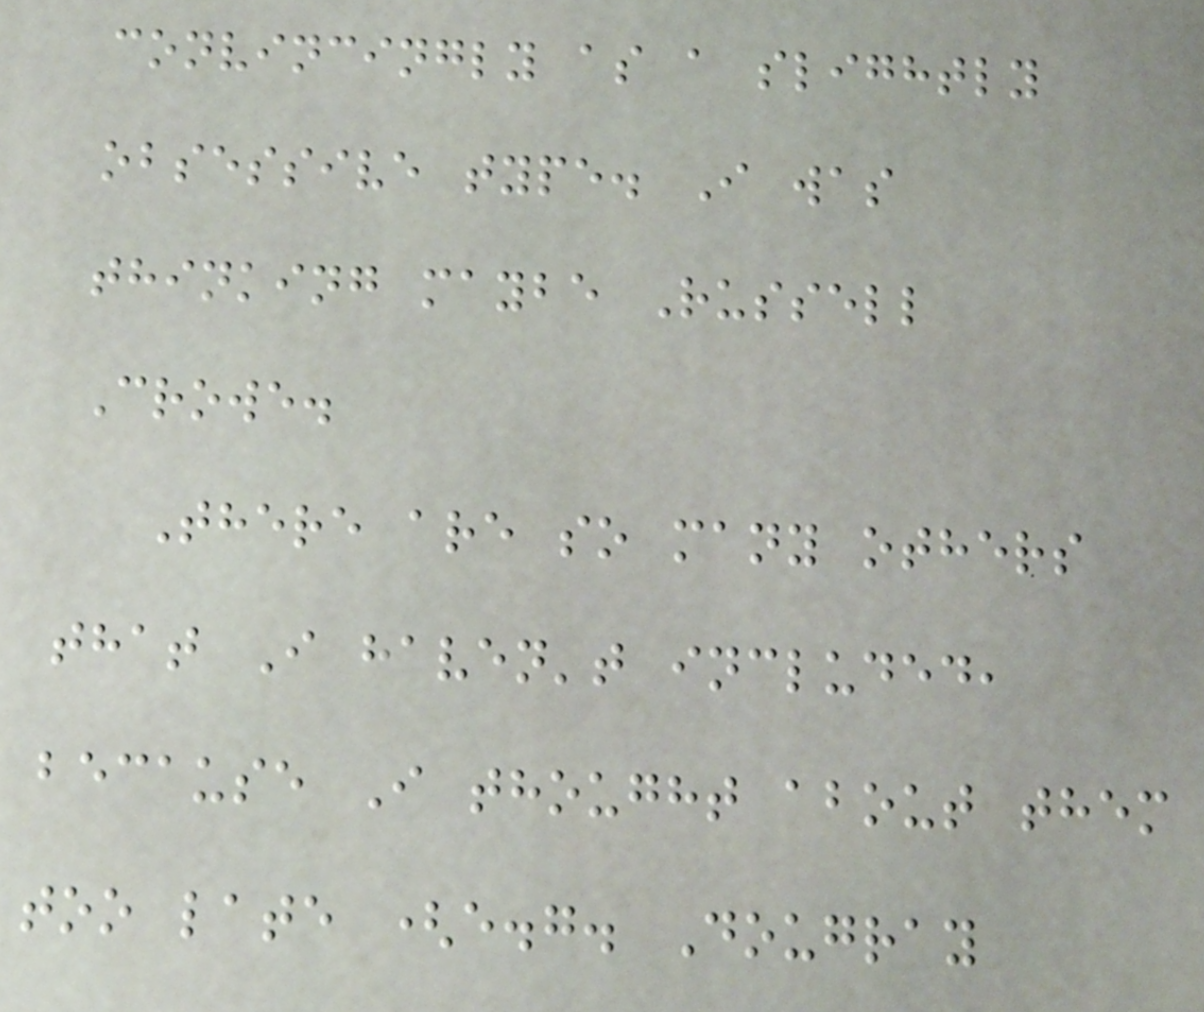convincingly as a slightly
obsessive type. I was
thinking maybe Russell
Crowe.
There are so many others
that I haven't included,
because I thought about them
too late (e.g. Dougray
